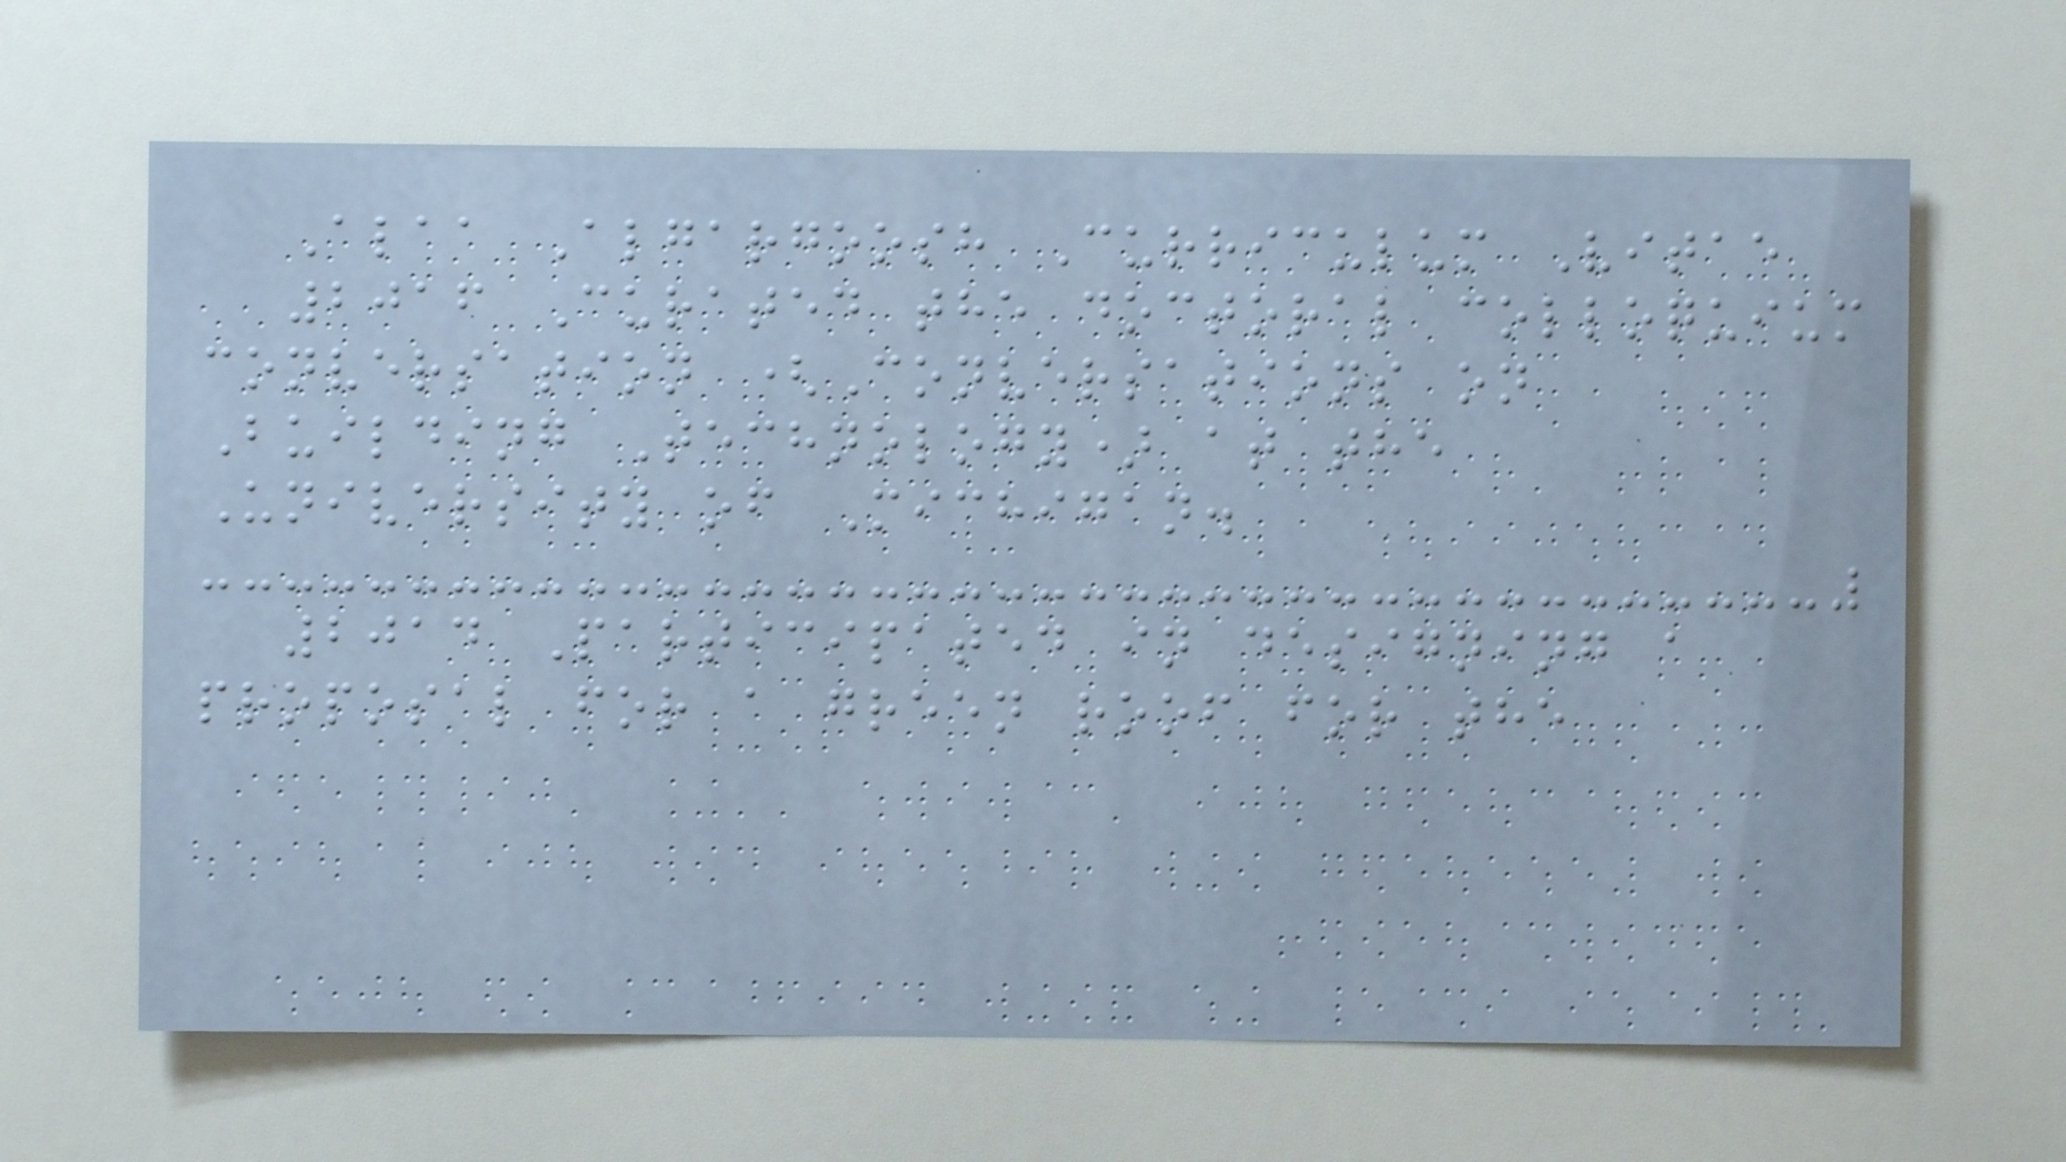Alaa Algargoosh Curriculum Vitae
2016 Curated the doctoral colloquium
conversation (Conversations on
Building Technology) at the
University of Michigan.
2014 Participated in designing a
proposal for a green roof for the
